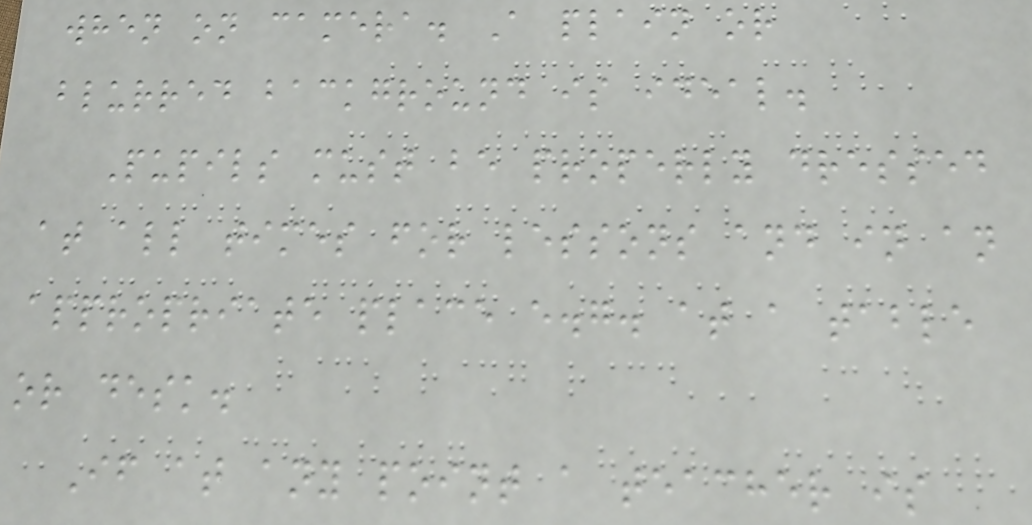when on camera. A plain or
blurred background is ideal.
Pupils must be properly dressed
at all times for lessons and in an
appropriate place e.g. at a table
or desk.
If at any point a teacher is
